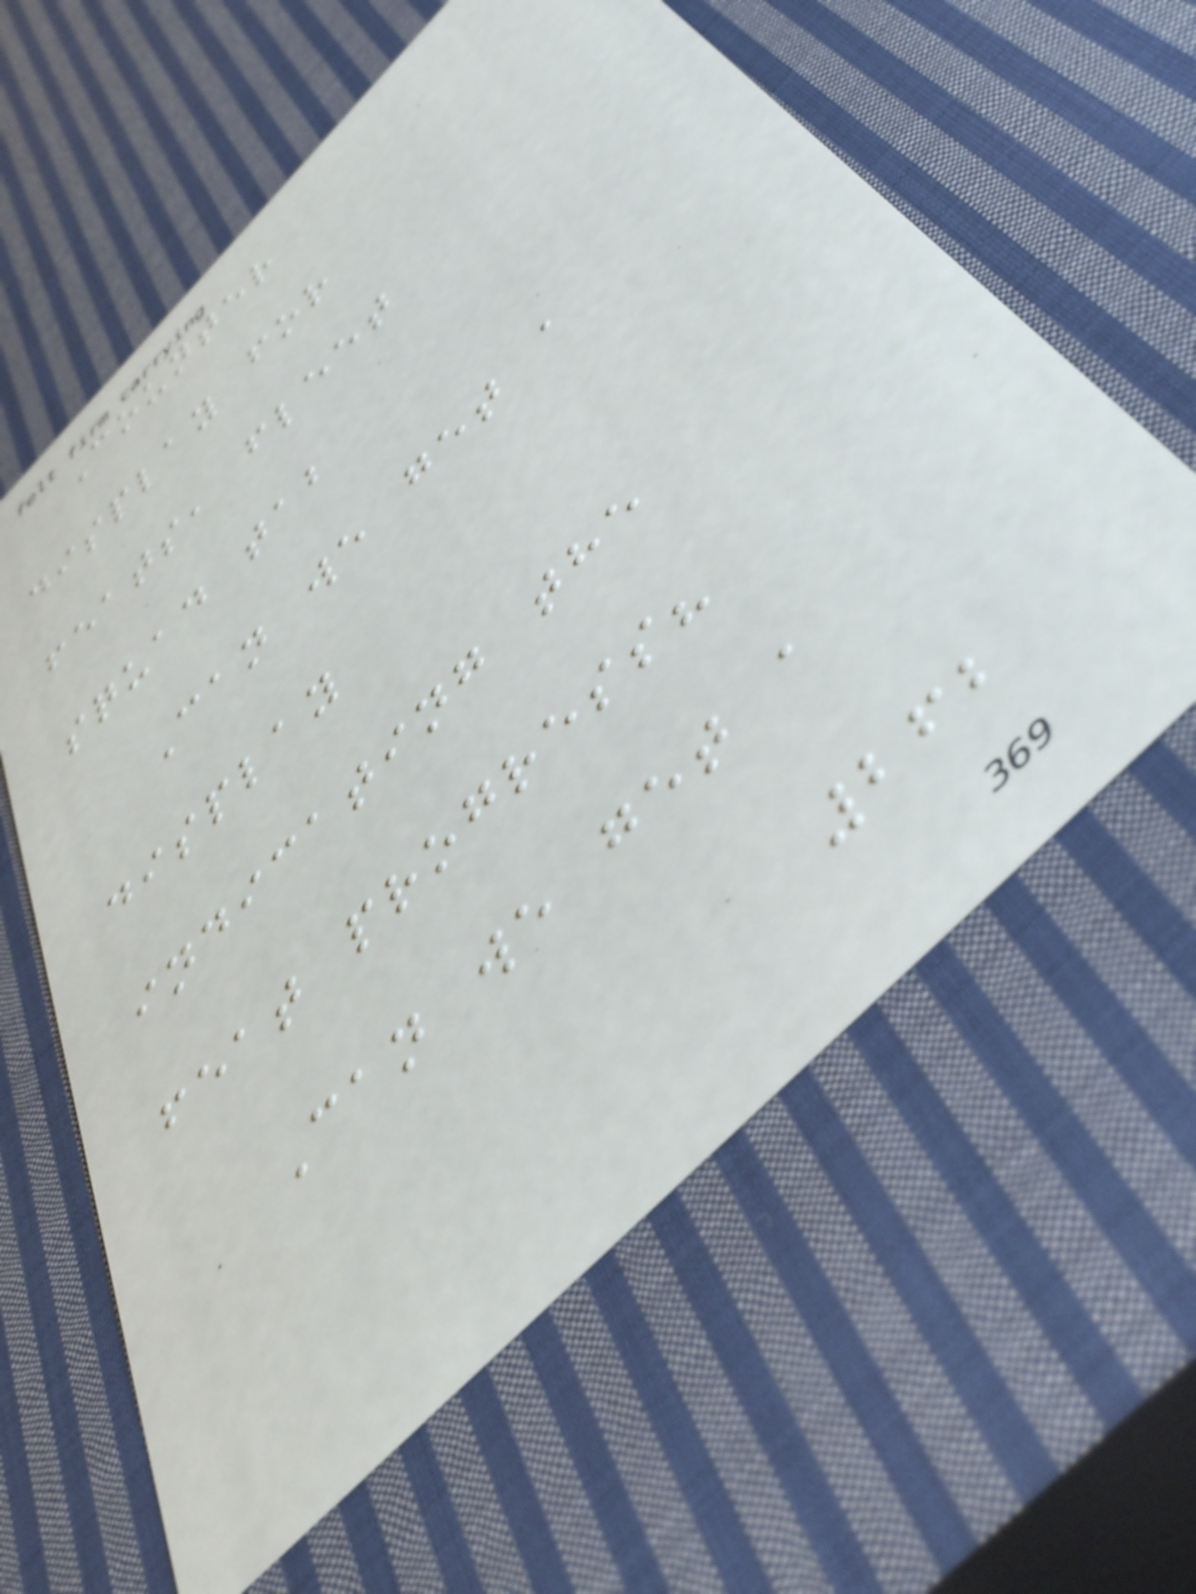Counter
display for
feats, fleet
squad tab
Can we get a
display
indicating the
feat progress?
Can we get a
262
